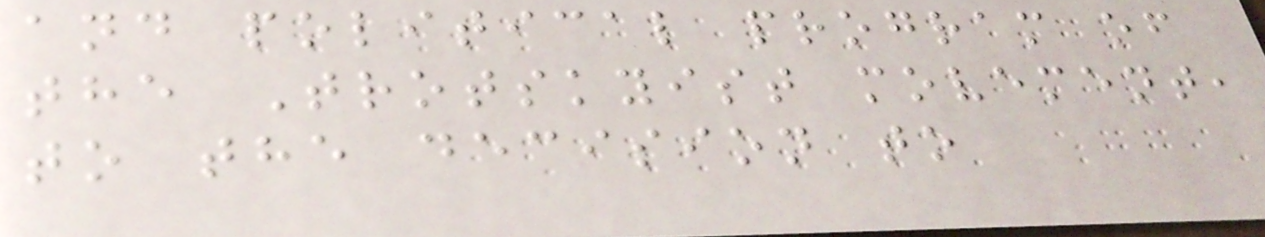and political program of
the Trotskyist movement,
to the decision to
